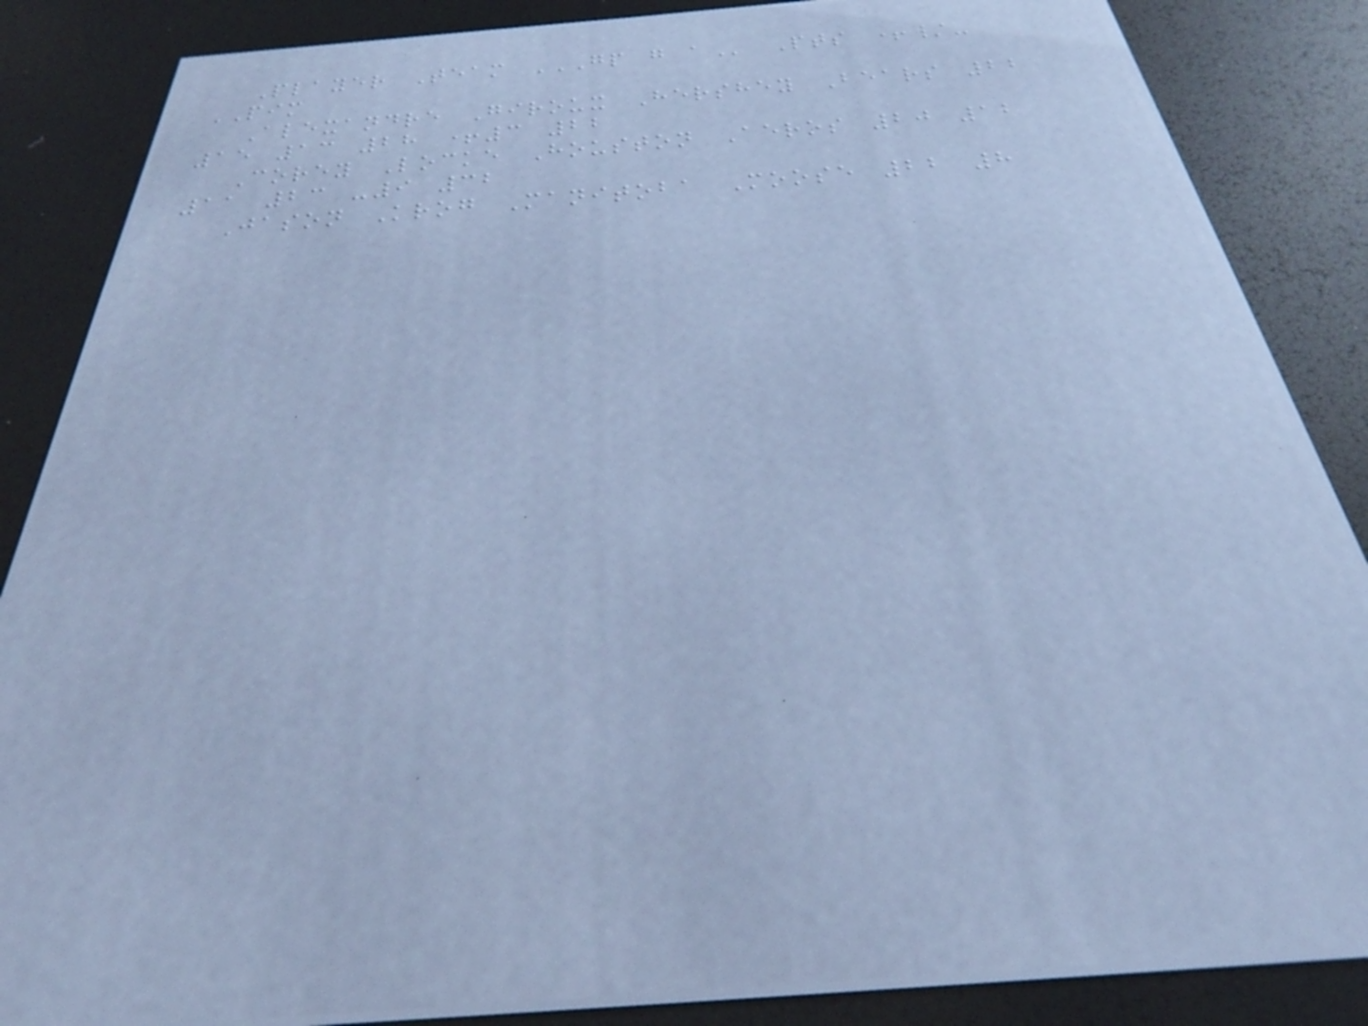Player Team GP G A Pts +/-
PIM
Alexandre Giroux Hershey Bears 22
15 13 28 +3 22
Corey Locke Houston Aeros 20 12
11 23 -9 32
Jason Krog Manitoba Moose 22 8
